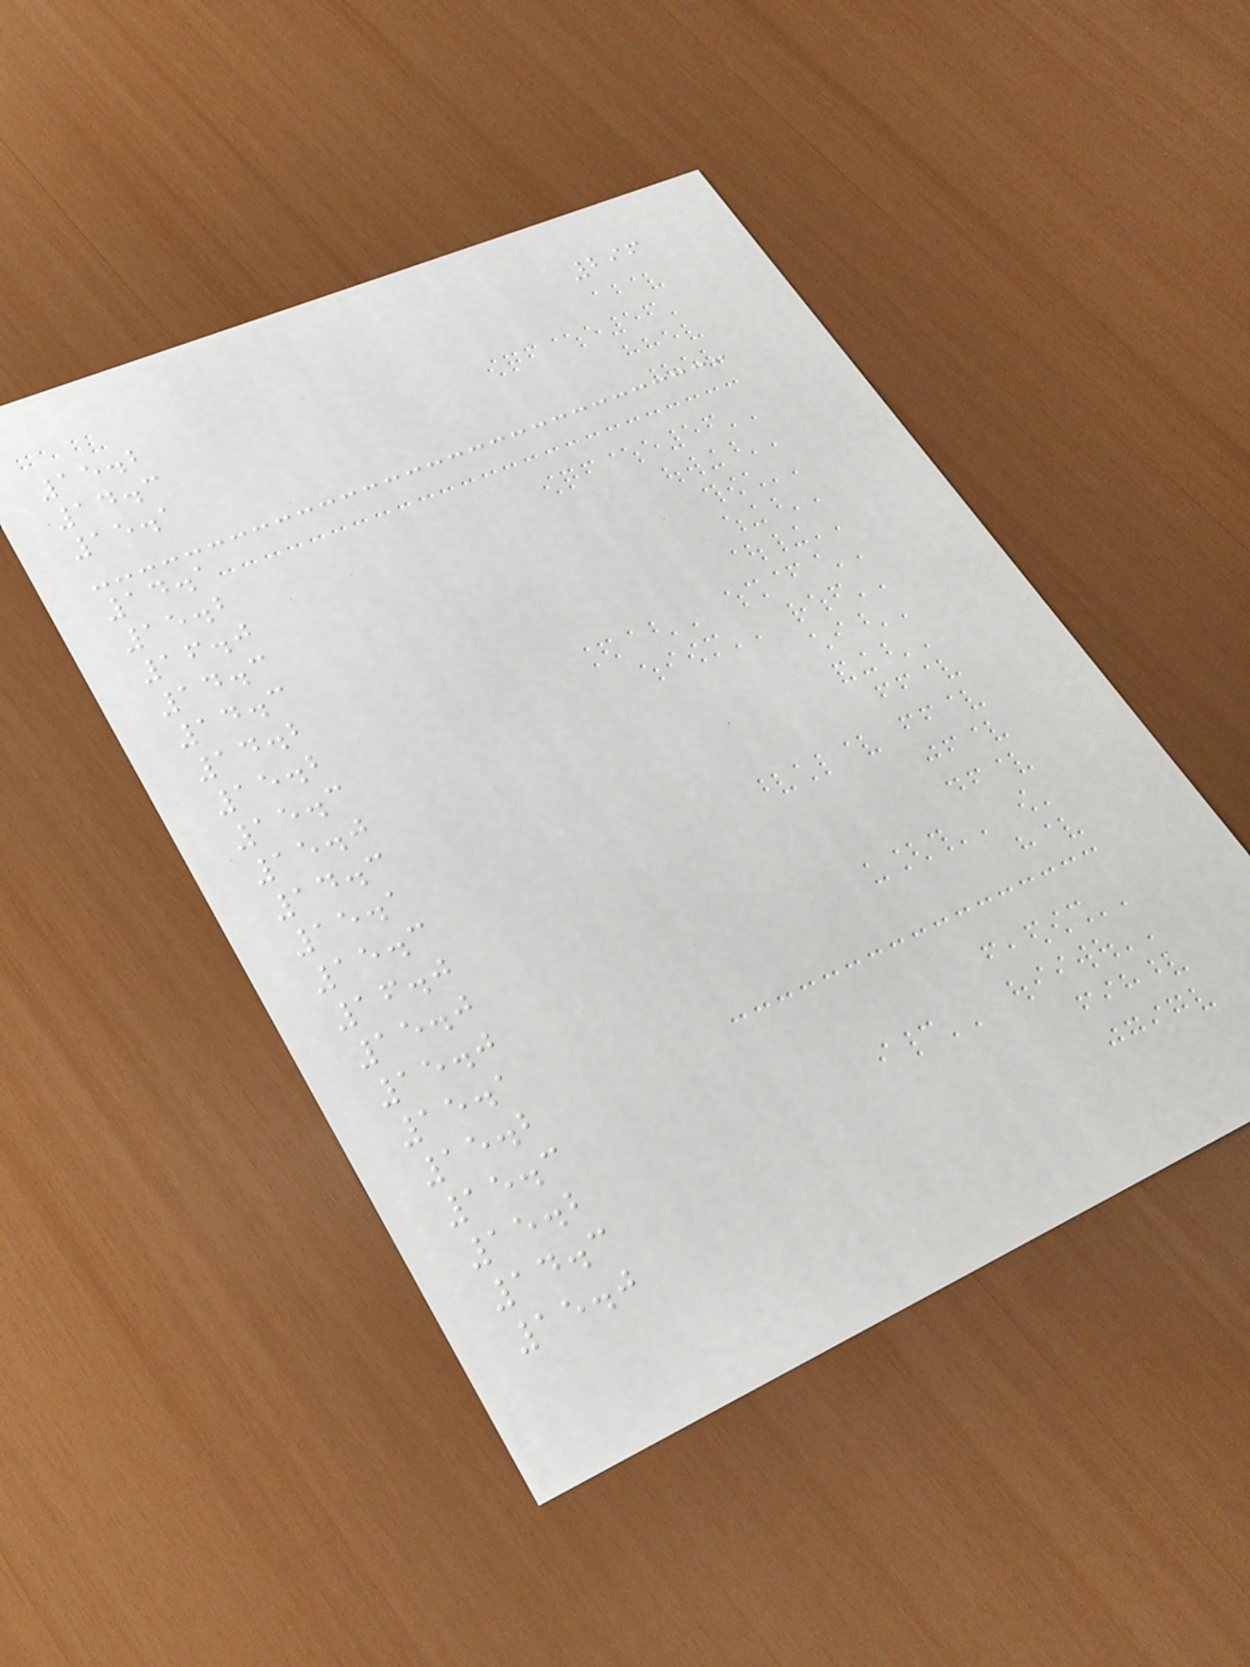296
15.2
14.3
15.1
14.1
15.2
16.0
14.3
14.3
14.2
15.2
15.3
15.0
14.3
15.1
15.3
16.0
15.0
15.0
15.1
15.2
15.3
15.2
14.3
15.0
